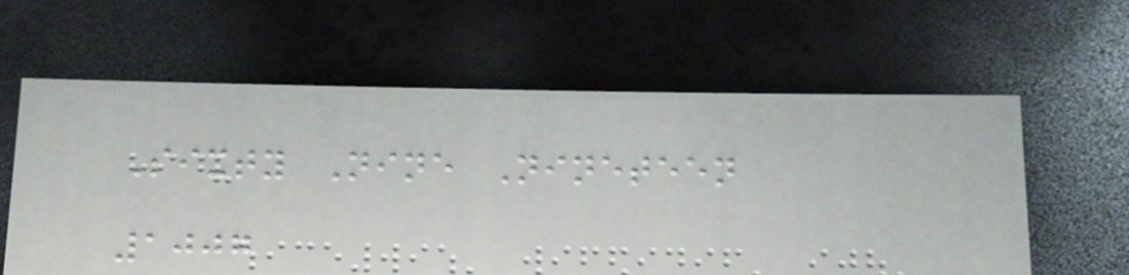Sixty Nine Nineteen
1007
